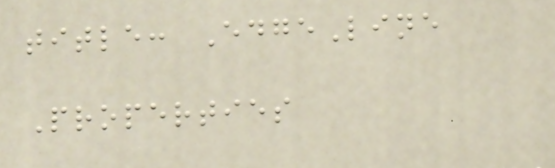title: EdgeLine
Properties
